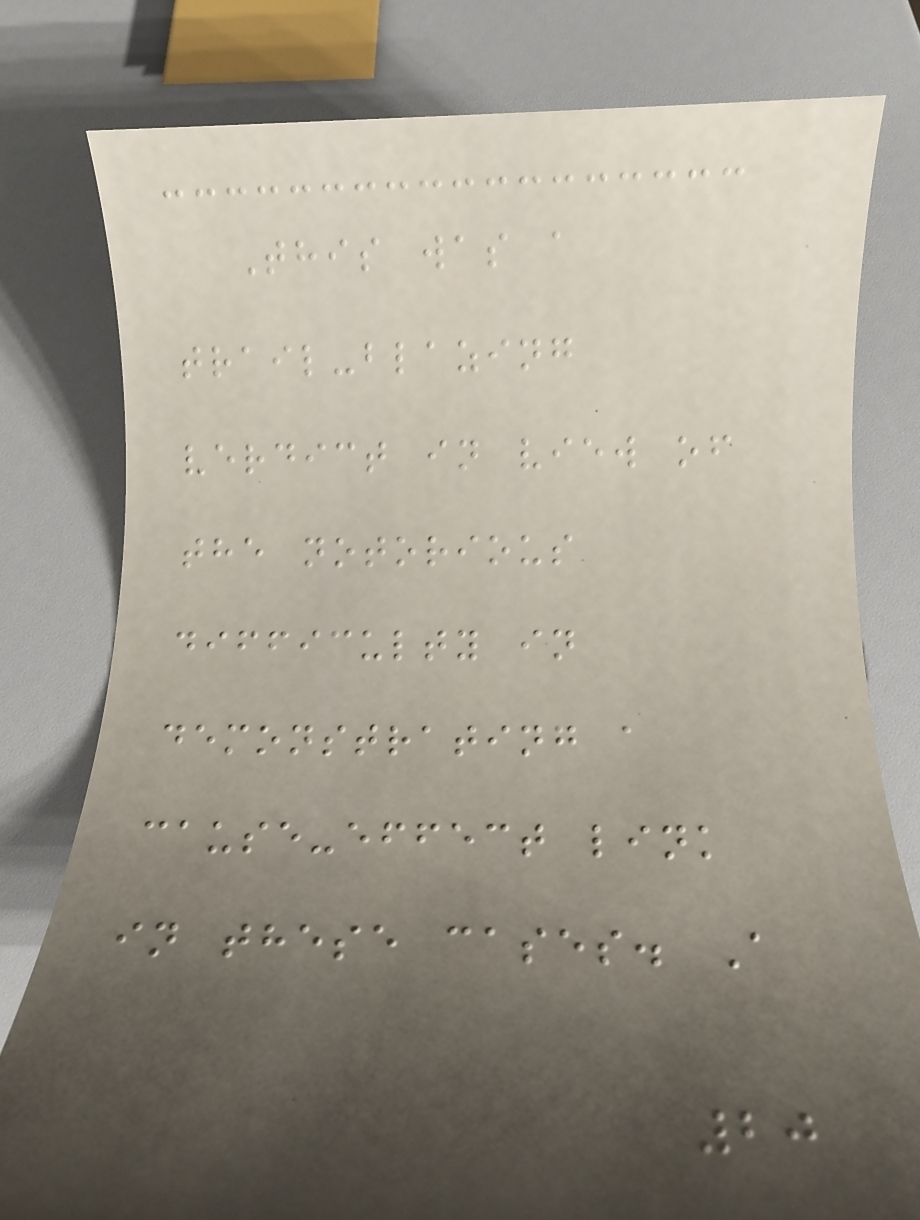This was a
trail-blazing
verdict in view of
the notorious
difficulty in
demonstrating a
cause-effect link
in these cases. A
20
